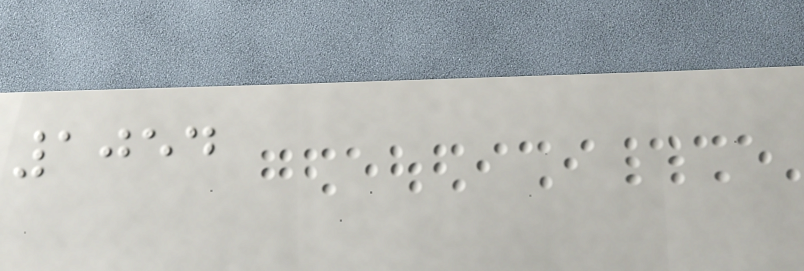1054
